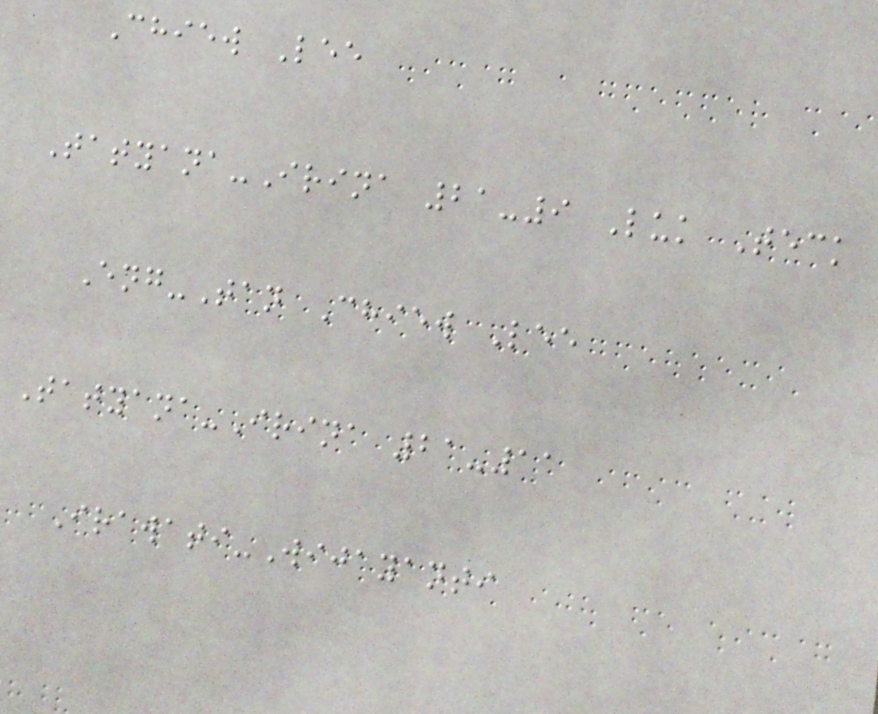Chiew Lee
Tatyana-Irina 21-9 Luk Teck
Eng-Tan Chiew Lee
Tatyana-Irina 21-11
Irawati-Wijayanti
